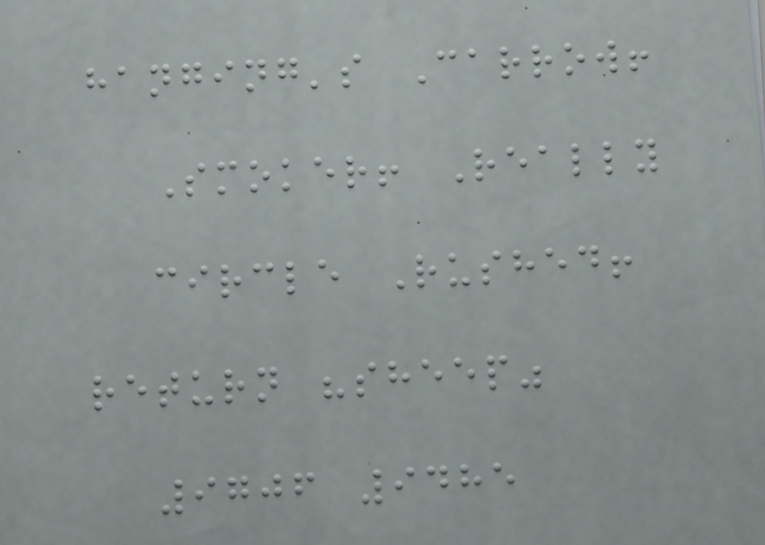hanging's Carrow!
Smoker! Really
circle Rushed!
return "sheep"
9706 9485
